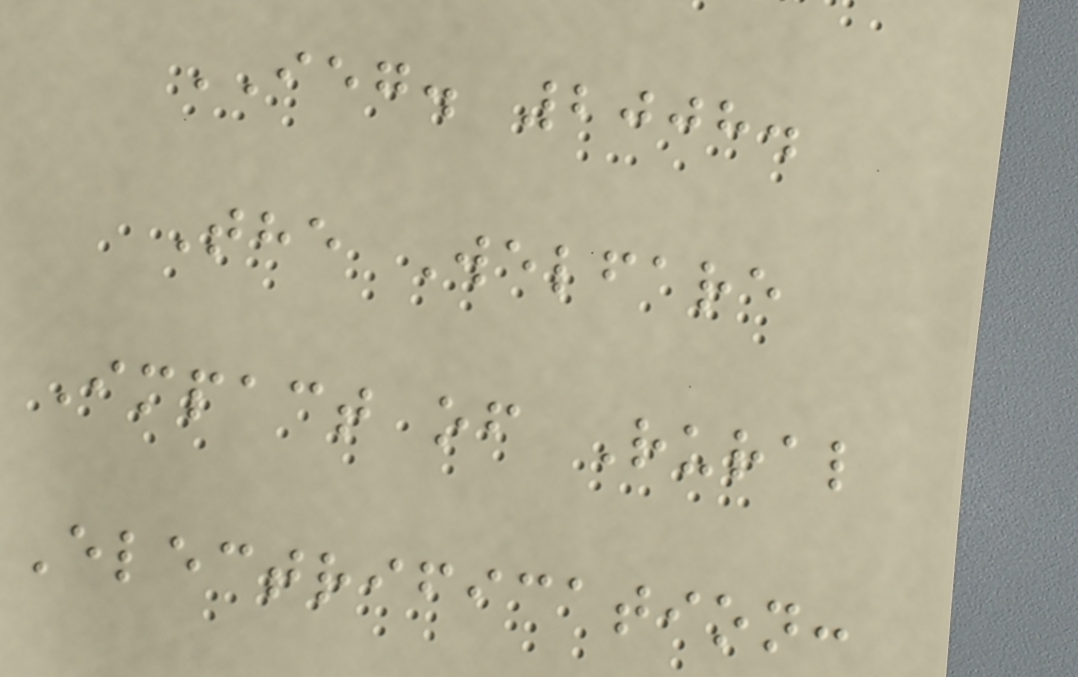IEG. 2008.
The Welfare
Impact of Rural
Electrification:
